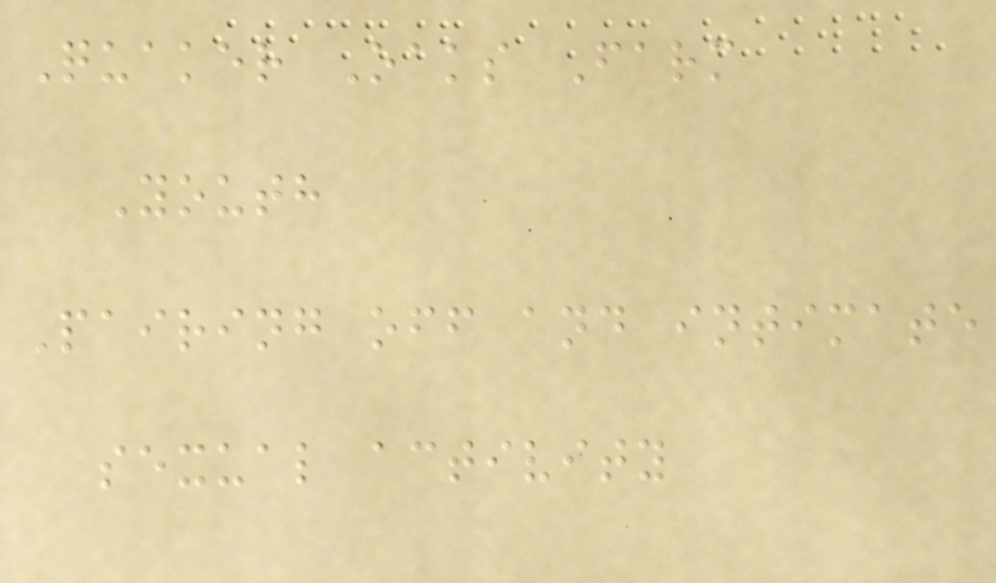Quaker Oaks Farm
Youth
Pairing off and intimate
sexual activity
